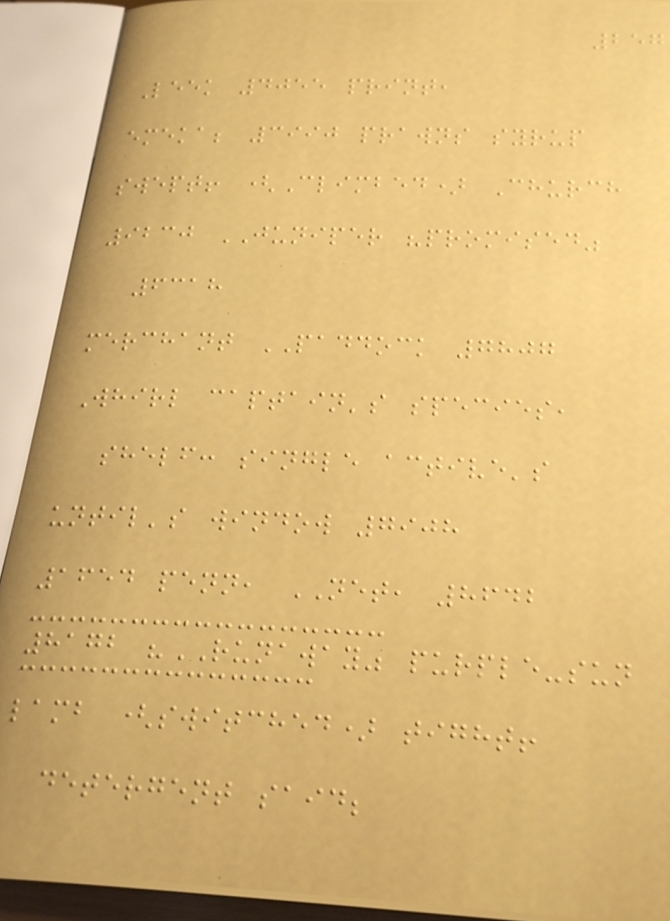257
Leek 4055 print,
emeka; 3990 prawns syrup
swept! (Climbed) Church
9230 JUNIPER "promised"
6318
merchant PADDOCK 7807
Whirl captain's species,
shelf: single active's
until's window 7908
1654 penn, NET, 8642
8172 "RUNAWAY" purple-sun
lamb (switched) tight!
detergent said;
